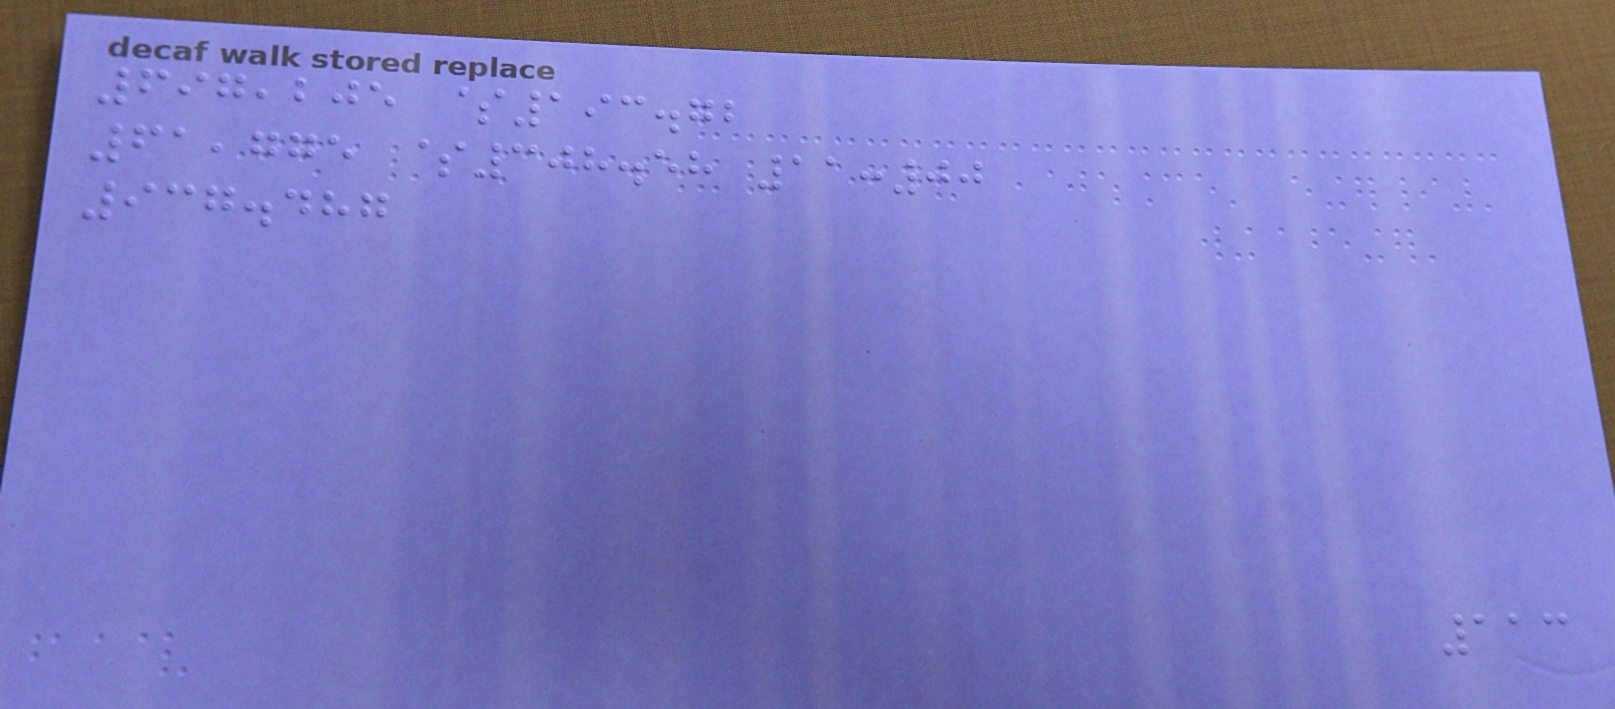697,205 $193.72
61,775 $308.58 11:00
937.487
113
